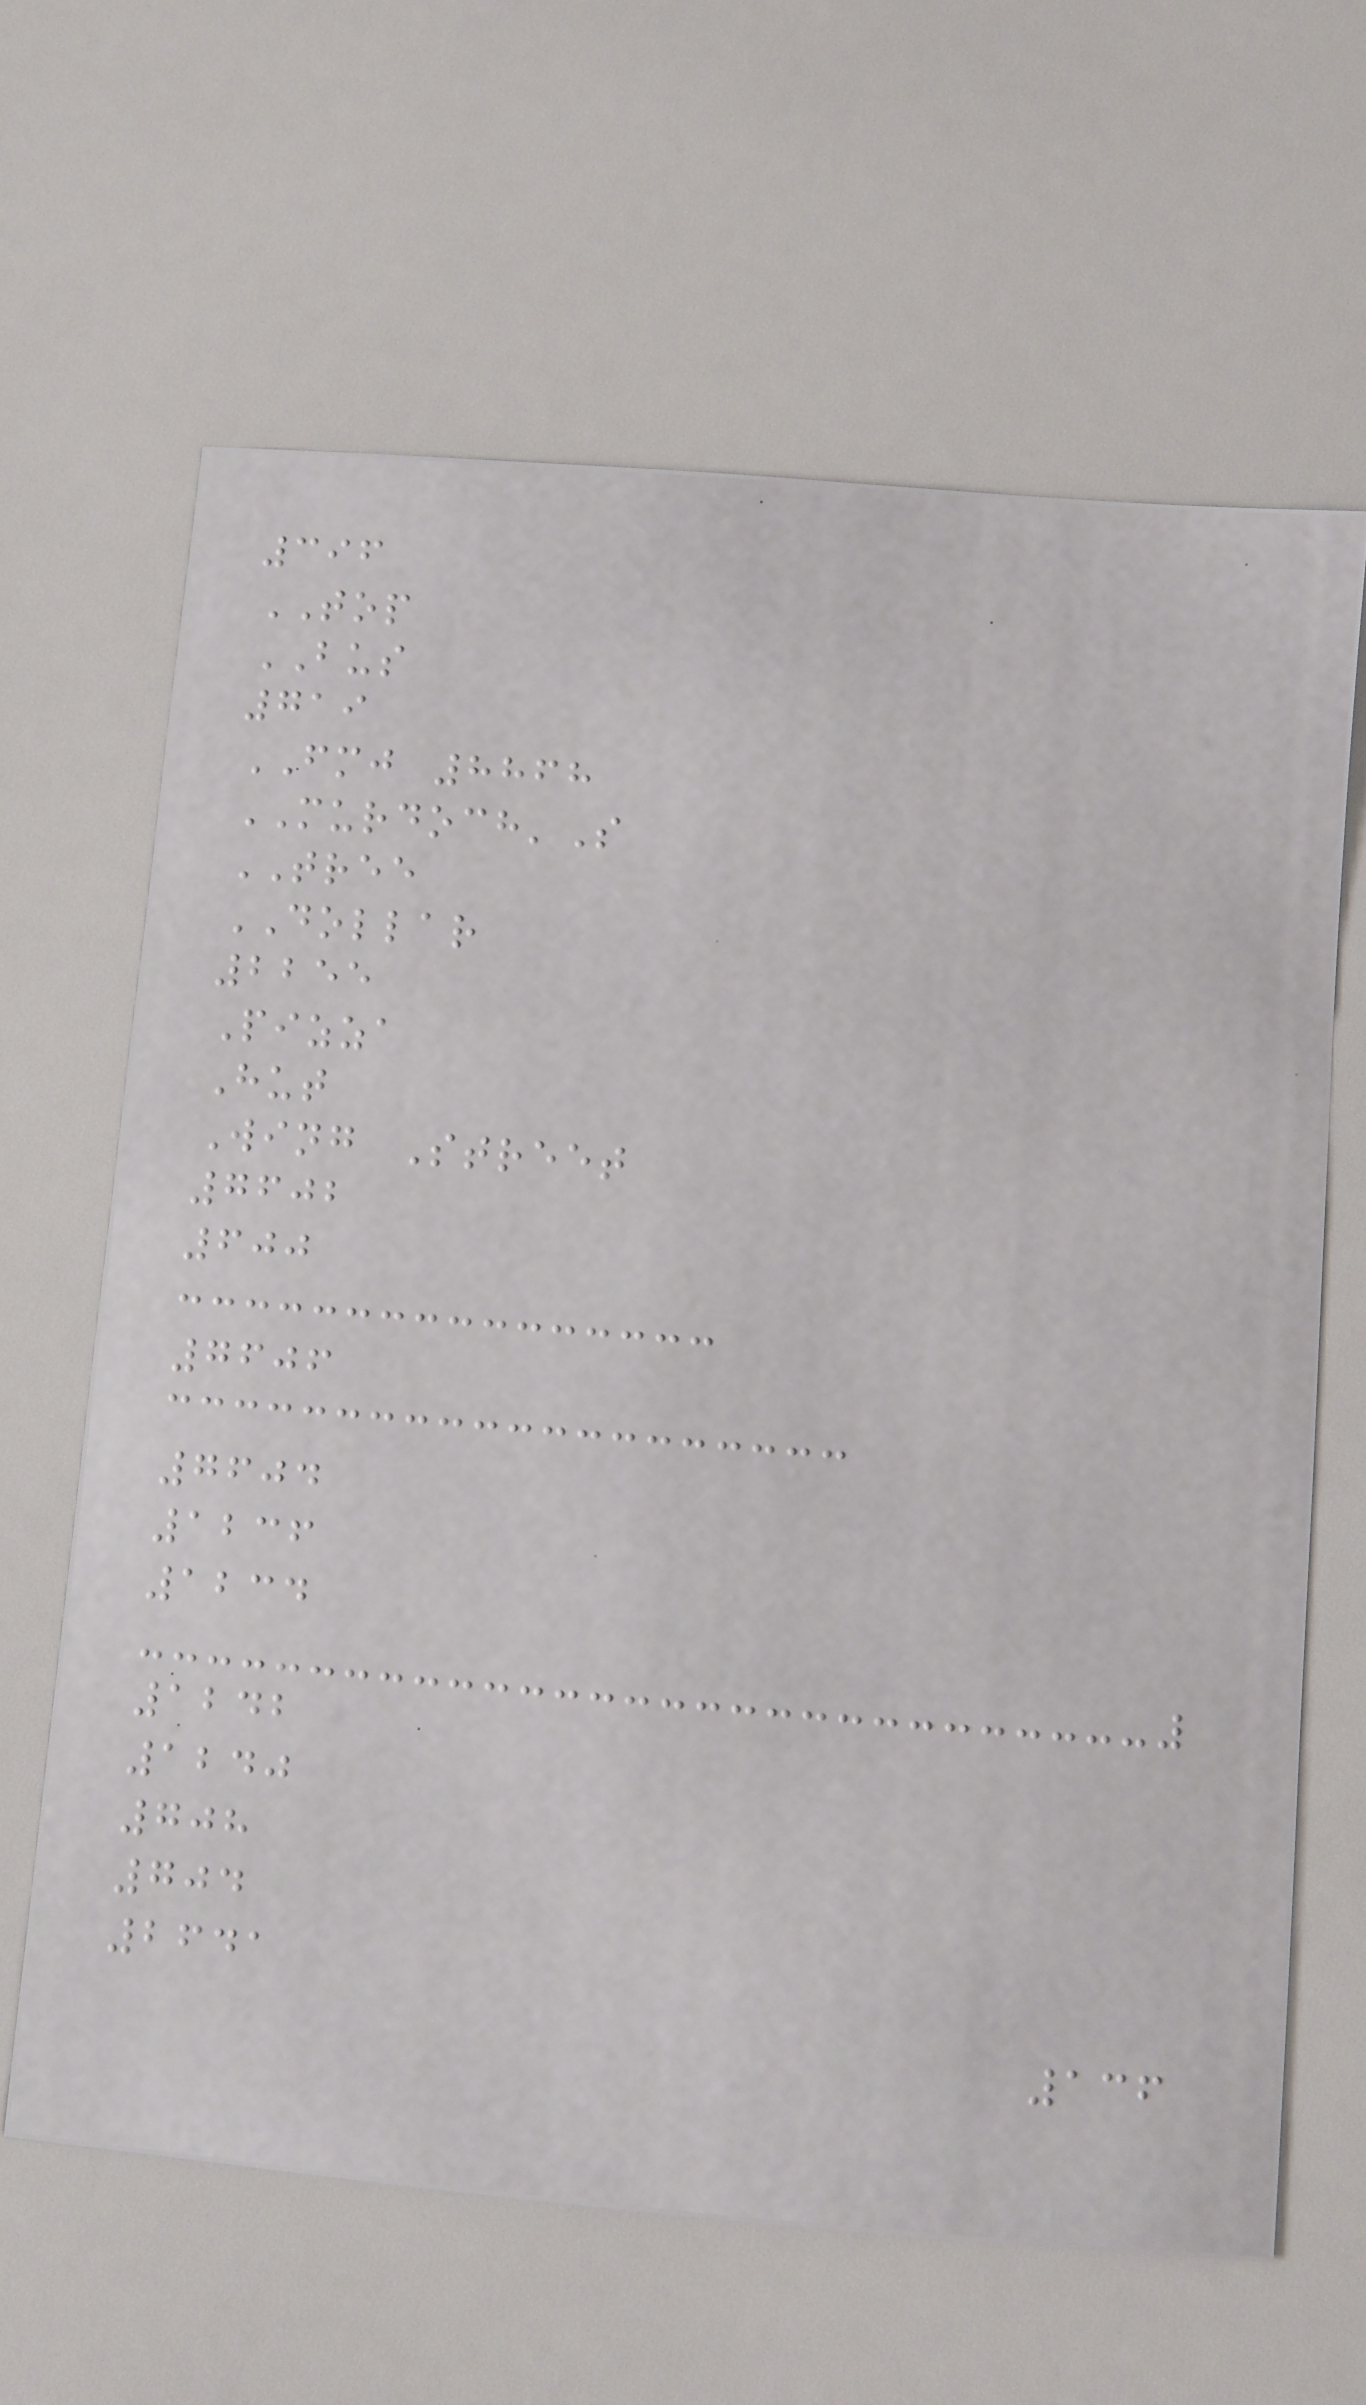396
TOP
BUS
719
FMJ 8868
MURDOCH'S
TREE
DOLLAR
2255
Pizza
Hut
Wing Street
7602
600
7606
7604
1236
1234
1242
1240
708
704
2641
136
